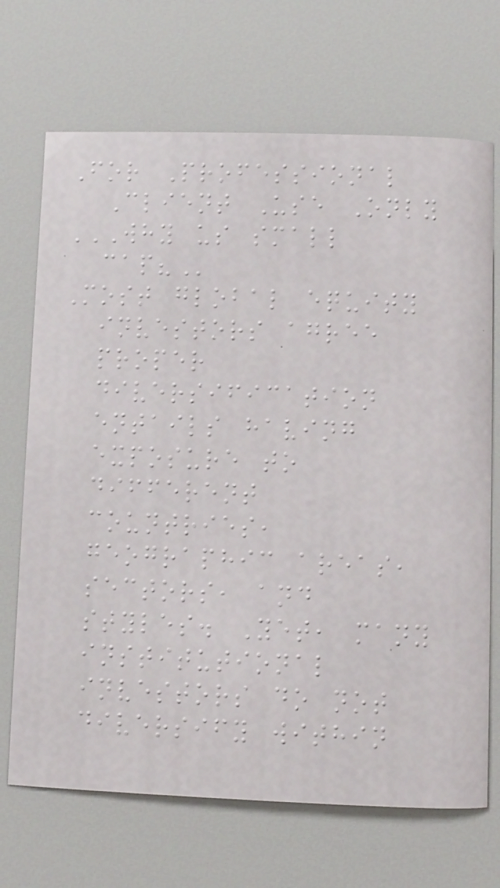For Professional
Client Use Only
WHY US SMALL
CAP?
Most global equity
investors agree
proper
diversification
entails having
exposure to
different
countries,
geographic areas,
sectors, and
styles. Yet, many
institutional
investors do not
diversify within
